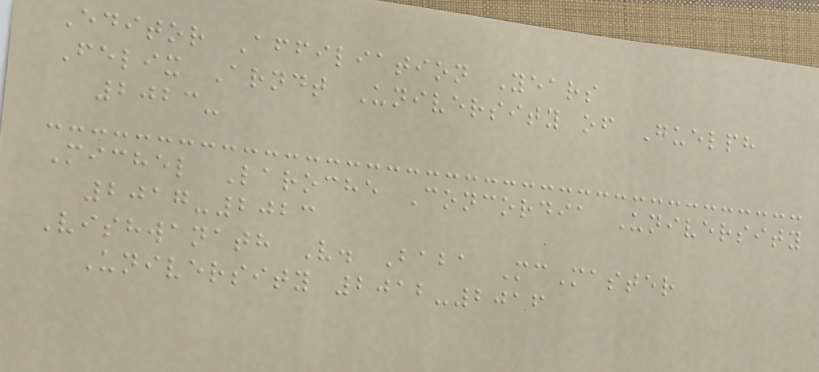Editor Affiliation Years
Felix Arndt University of Guelph
2023-
Michel Laroche Concordia University
2017-2023
Vishwanath V. Baba McMaster
University 2012-2016
